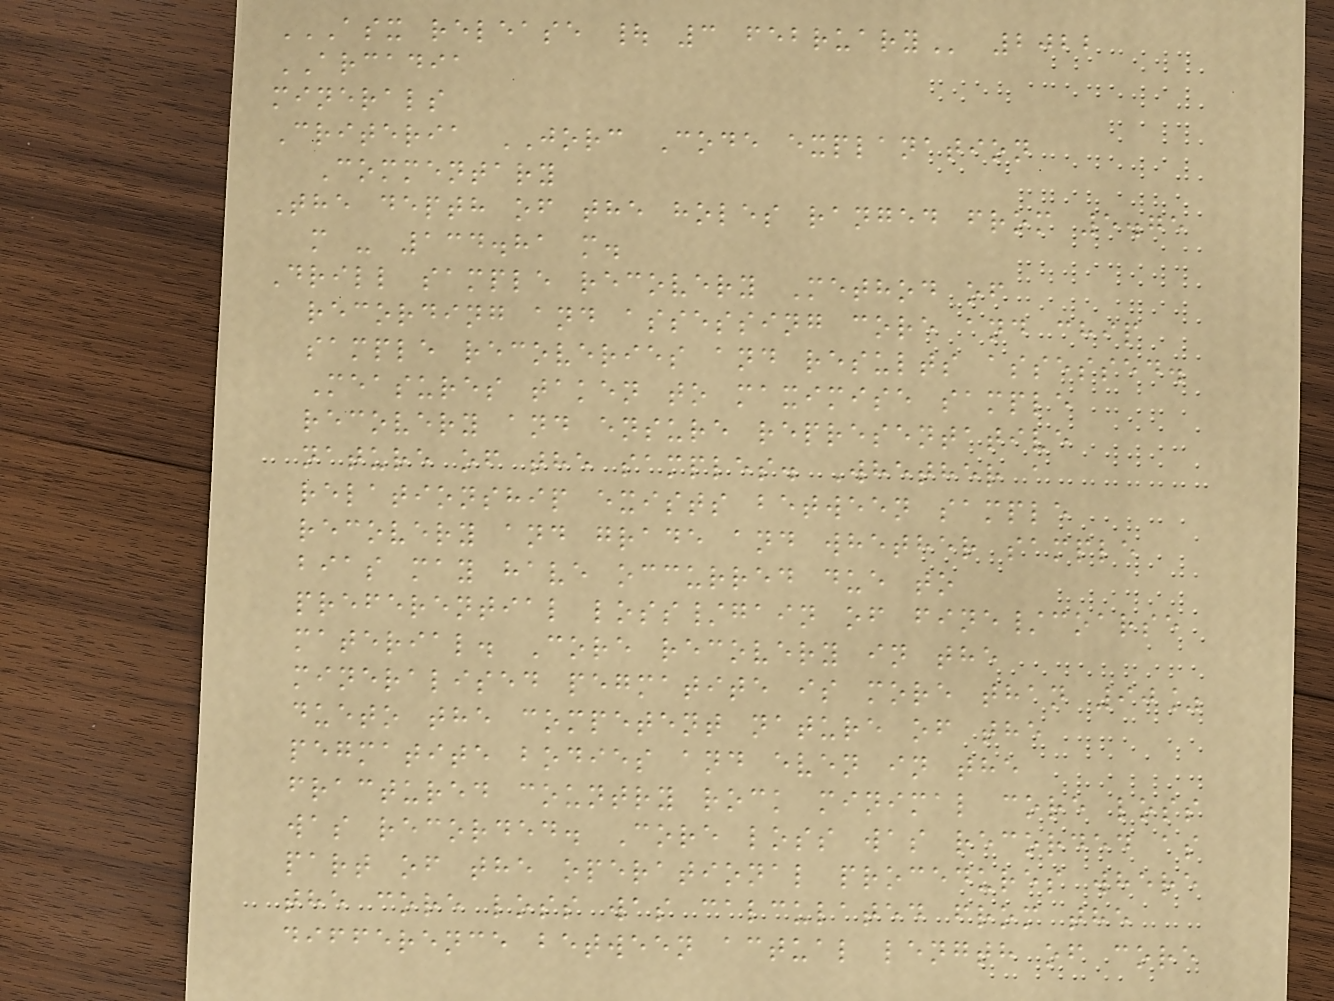ASX RELEASE | 3 FEBRUARY 2022
ARCADIA
minerals
Criteria JORC Code explanation
Commentary
The depth of the holes ranged from 5.75
m - 134.81 m.
Drill sample recovery Method of
recording and assessing core and chip
sample recoveries and results assessed.
Measures taken to maximise sample
recovery and ensure representative
nature of the samples. Whether a
relationship exists between sample
recovery and grade and whether sample
bias may have occurred due to
preferential loss/gain of fine/coarse
material. Core recovery in the
mineralised pegmatite is more than 90%
dueto the competent nature of the
pegmatite bodies and even in the
fractured country rock minimal core loss
was recorded. Core loss was recorded as
part of the operational procedures where
the core loss was calculated from the
difference between actual length of core
